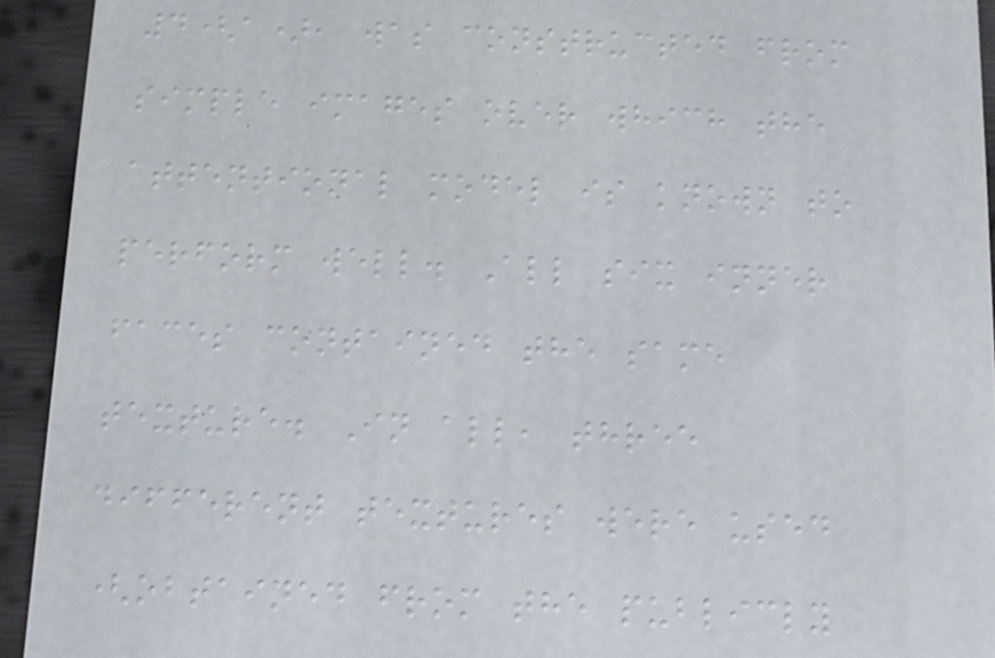4(a), was constructed from
simple images over which the
attentional model is known to
perform well. All six inner
faces contained the same
texture. In all, three
different textures were used
(obtained from the publicly
